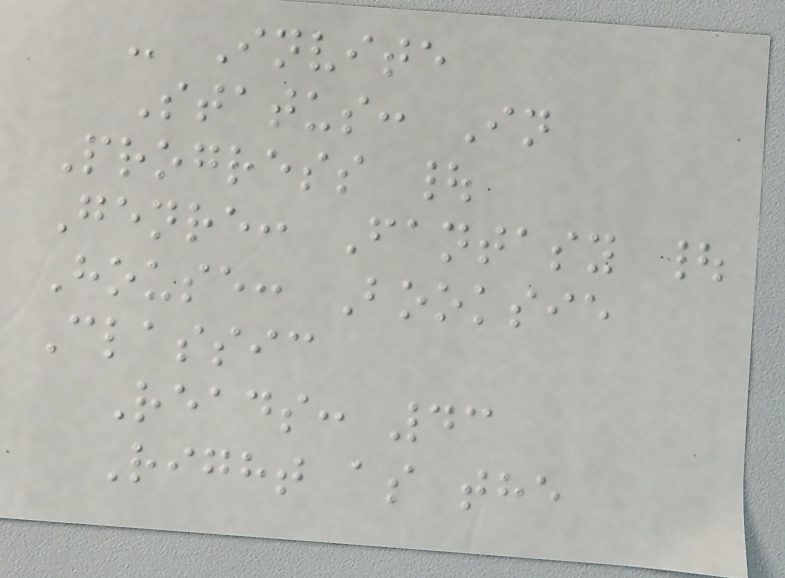- Invite
Status: In
Progress |
Genre: Fantasy |
House: Booksie
Classic
Reads: 43
Right as the
